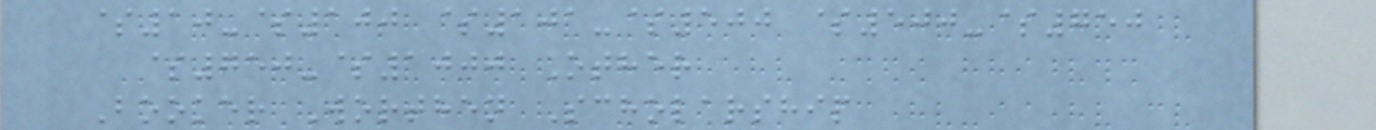$10-$100 $101-$500 $500-$750
$750-$1000 Other
Booker Worthen Scholarship
